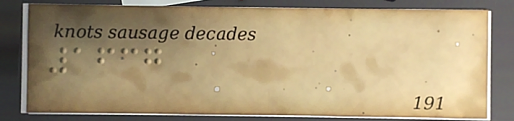1637
